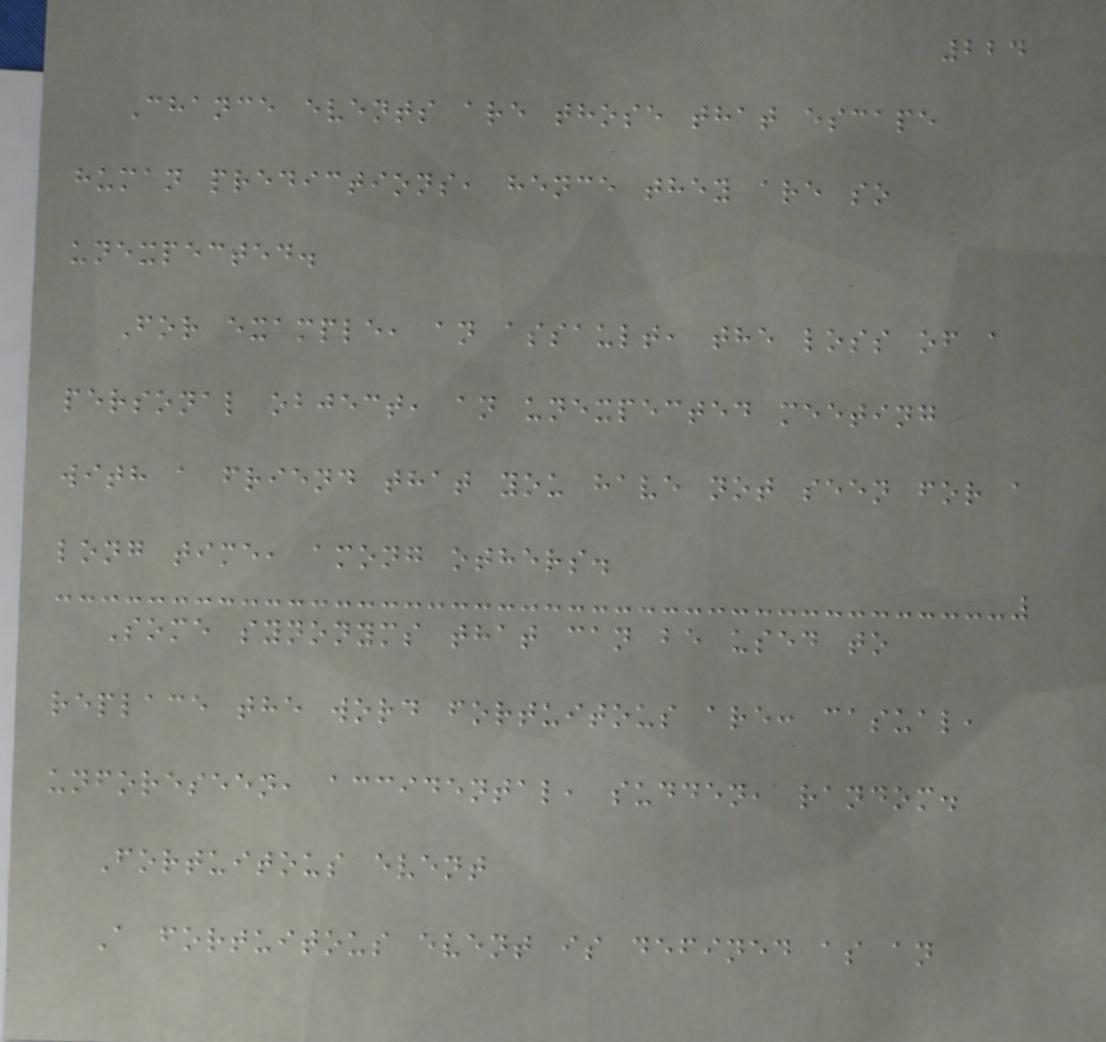224
Chance events are those that escape
human predictions, hence they are so
unexpected.
For example, an assault, the loss of a
personal object, an unexpected meeting
with a friend that you have not seen for a
long time, among others.
Some synonyms that can be used to
replace the word fortuitous are: casual,
unforeseen, accidental, sudden, random.
Fortuitous event
A fortuitous event is defined as an
